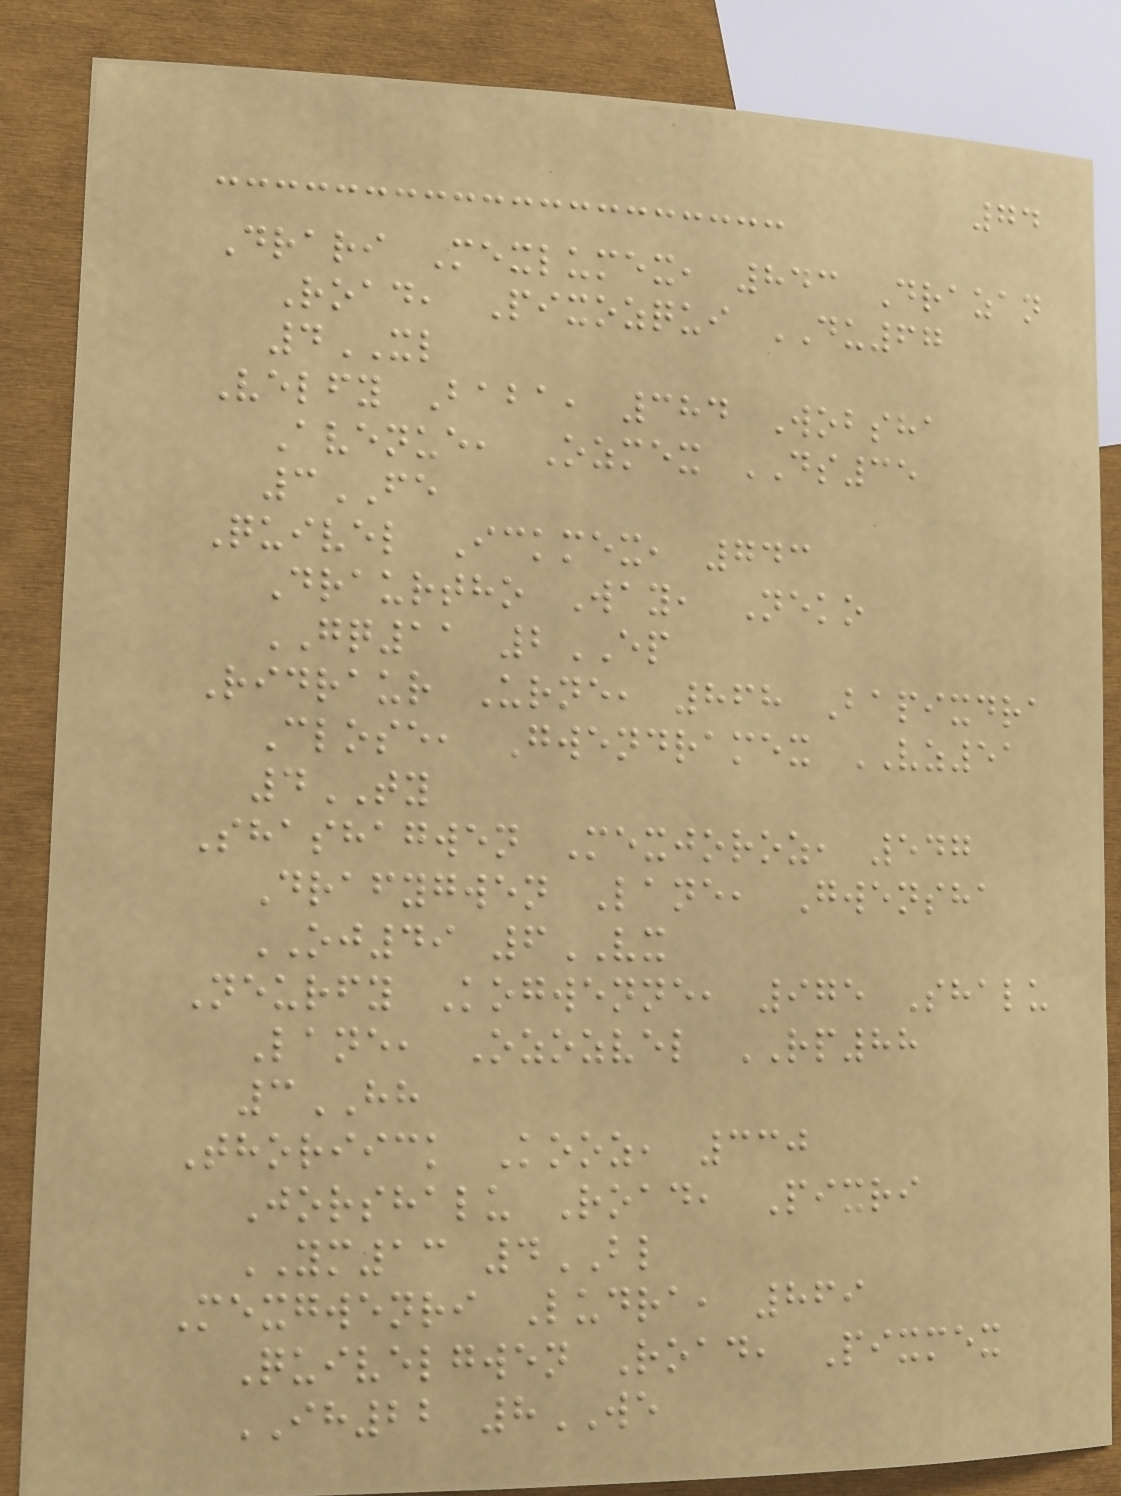74
Drari Mexlumex, 843 Drazan
Road, Pixozqui DU67
4XL
Velfy Baba, 384 Wobsha
Avenue, Ozmex DS35
3FE
Quivel Ickmex, 743
Draurtho Way, Neko
GQ11 2EP
Ridraur Urne, 868 Bapixdra
Close, Gwendramex VZ51
4TY
Shashagwen Mexjoroz, 547
Drafygwen Lane, Gwensha
OJ49 6VX
Neurfy Kogwenne, 975 Shalu
Lane, Ozozvel RP88
3HH
Thoriick Kooz, 330
Jorshalu Road, Pixri
YM13 4BL
Mexgwenri Ludra, 869
Quivelgwen Road, Pixmex
IH22 8WE
